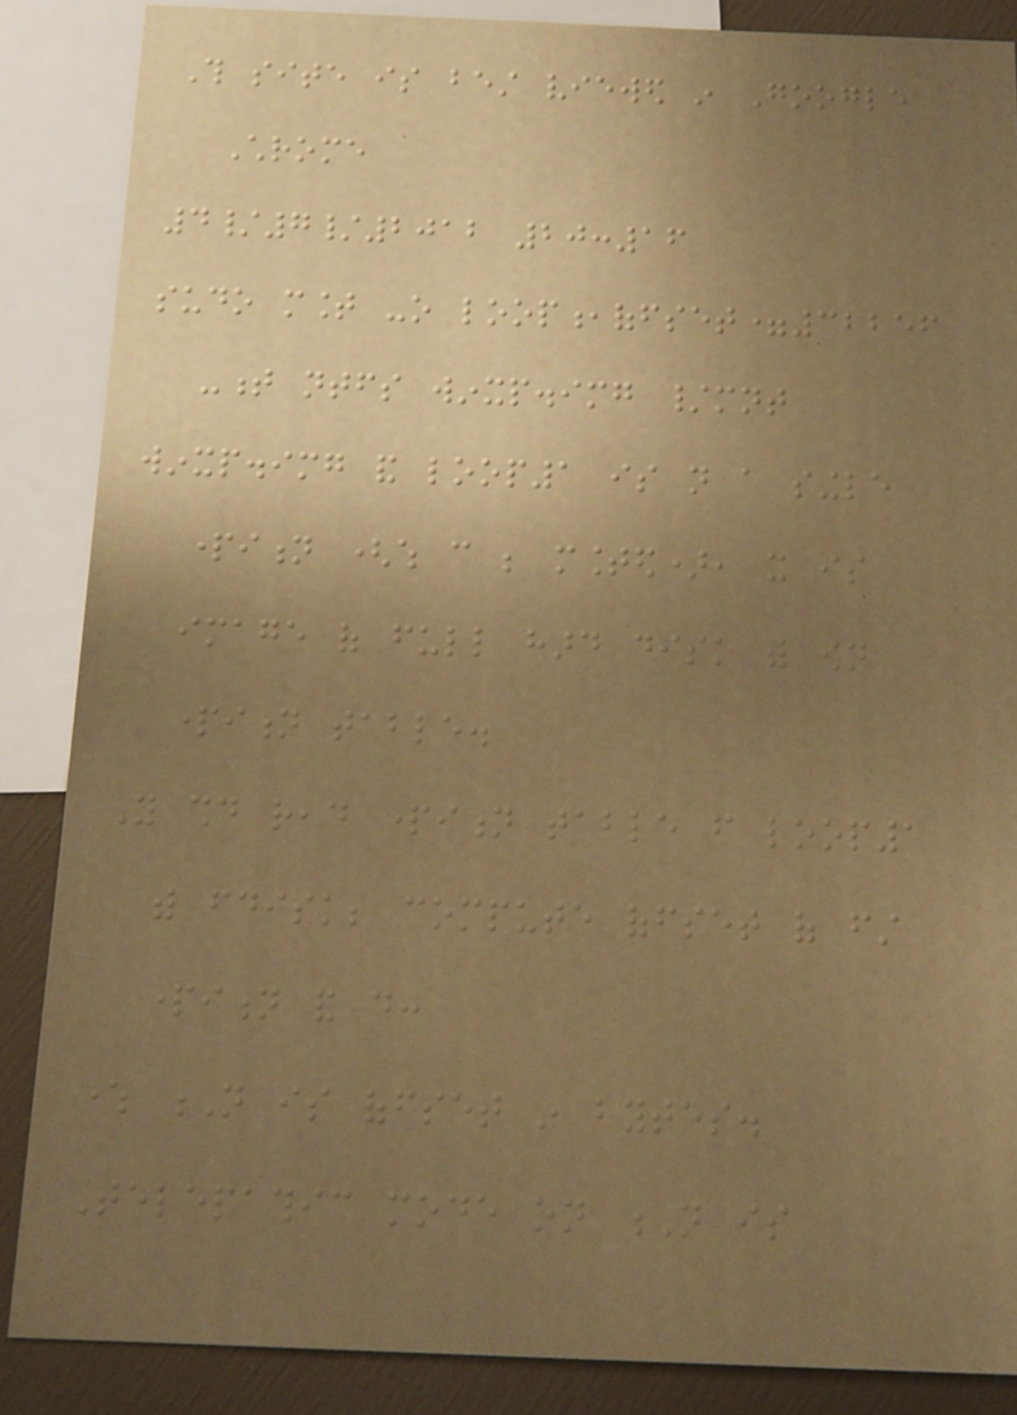This site is best viewed in Google
Chrome
4/7/2012 20:16
sudo mount -o loop,offset=32256
-t ntfs winxp.img /mnt
winxp.img and loop1 is not a single
partition (which can be mounted), it is
image of full hard disk with own
partition table.
You should read partition table from loop1
with fdisk; compute offset of first
partition and do:
where N is offset in bytes.
Telepathic mode on N is
